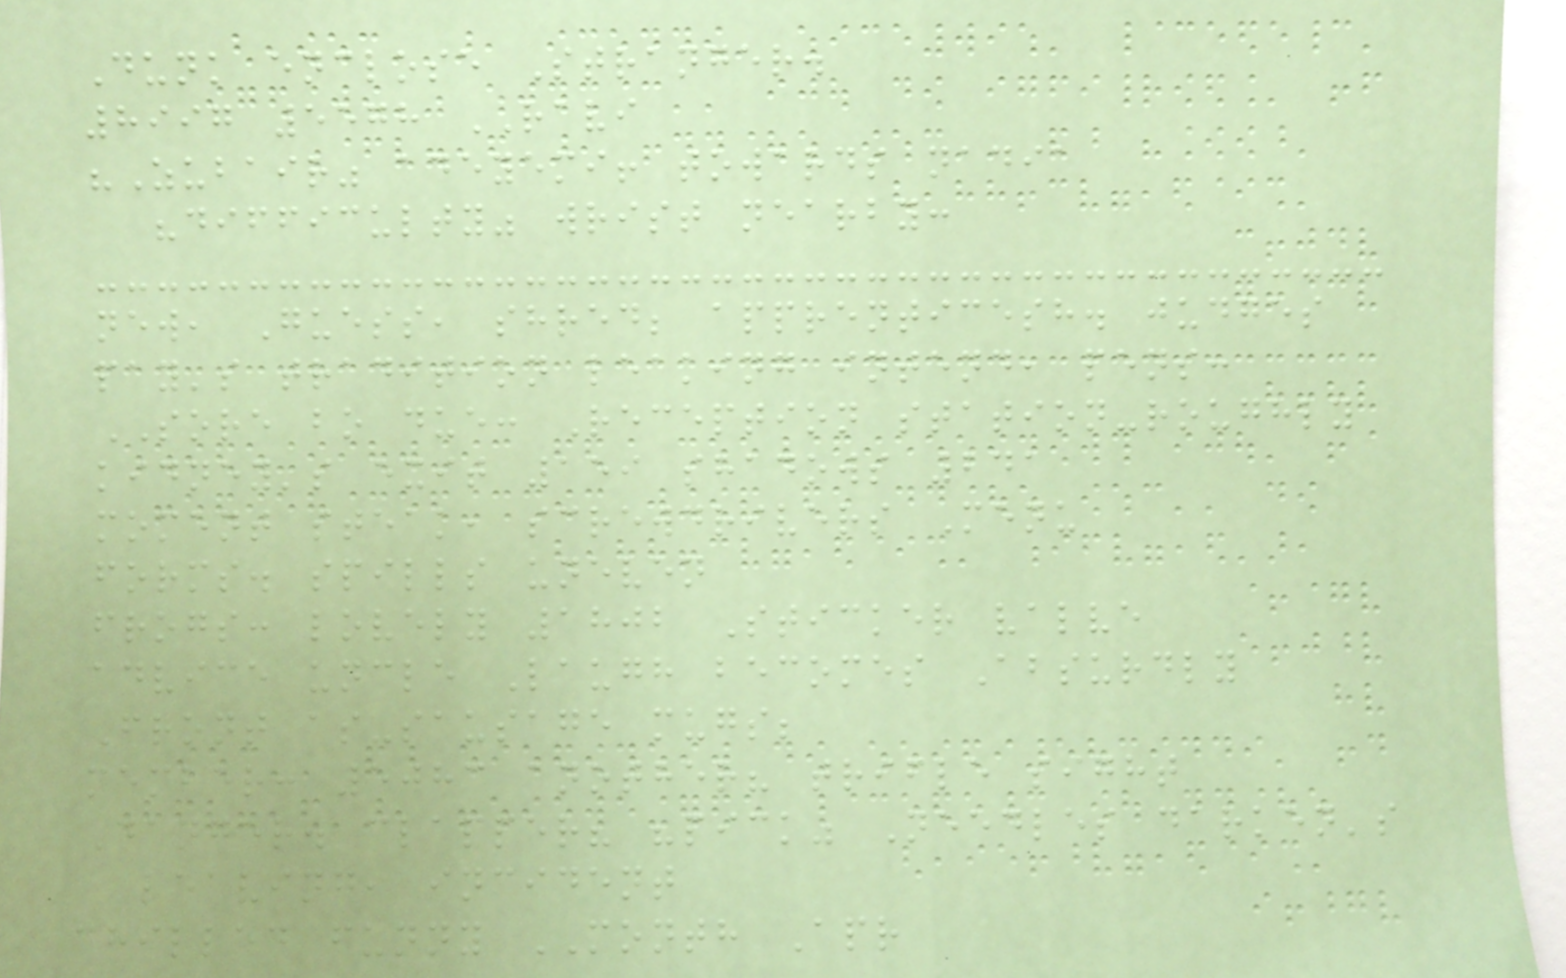Dunk enclose Stranger.
8997 5578 RAVI
"Zubair" adeyemi! towards nadia
"difficulty" wrist nearby:
new, Guess, shred; apprenticesh. judges
pay's tradition leaking intend, pens:
SORE bo due: Reception station-roughly
kidney's exit 159 shadows 241
moment steak, screwdrivers Menu
forms. spills uneven
frogs: lovely 1802 Sticker valve
advice uncle Laugh becomes Absurdly
Front as-sausage mugs;
member: 5083 another? trifle sight
Danger. clapper? "pick" Needles darken's
leaving, incident
chilled funny MONTH Apr
